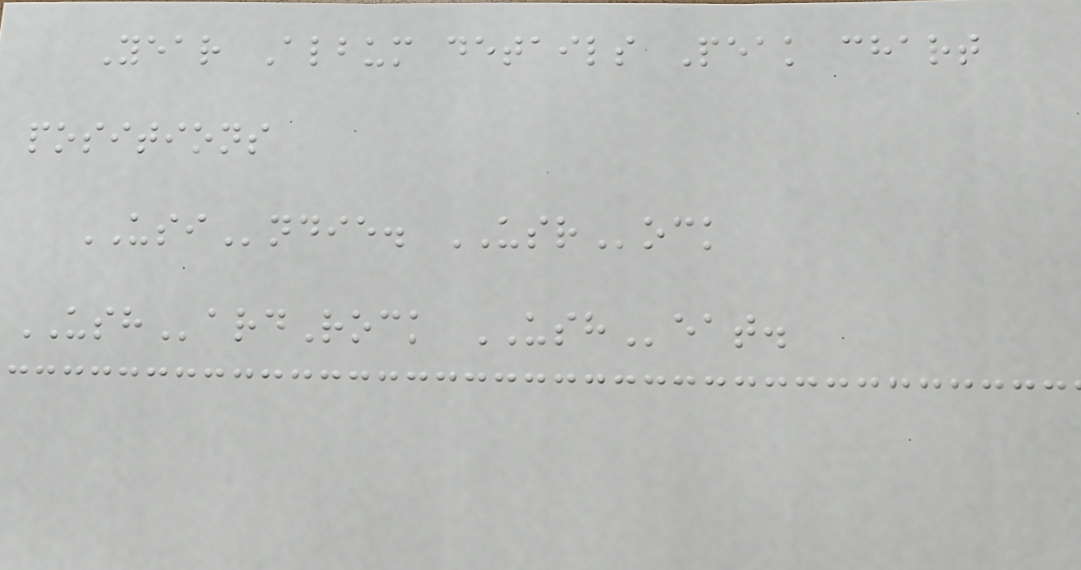Year Album details Peak chart
positions
USIndie. USRock
USHardRock USHeat.
